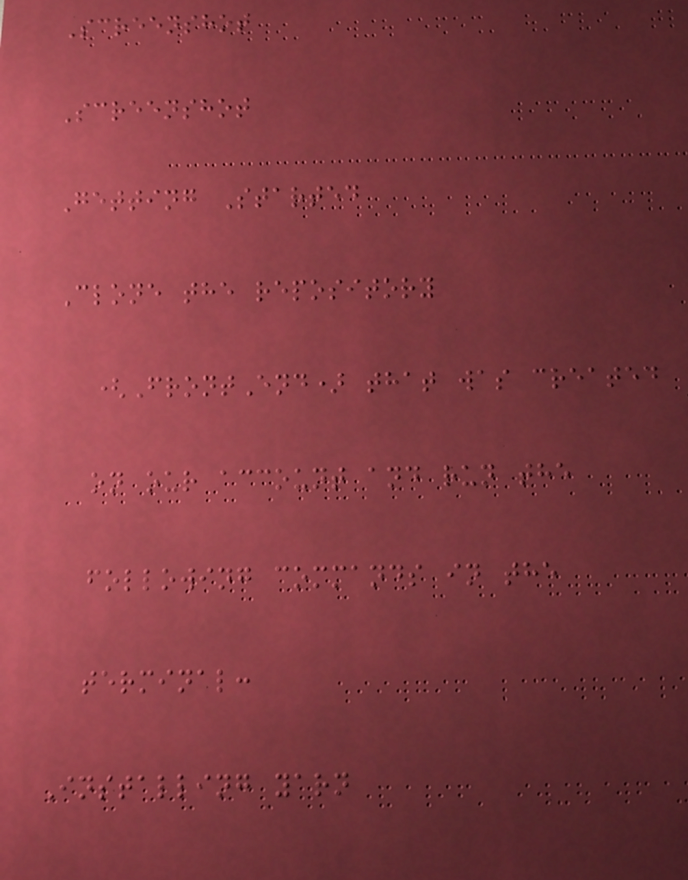Screenshot
Screenshot
Getting Started
Clone the repository
(FrontEnd) that was created
on our account and run the
following commands in the
terminal:
Installing yarn
